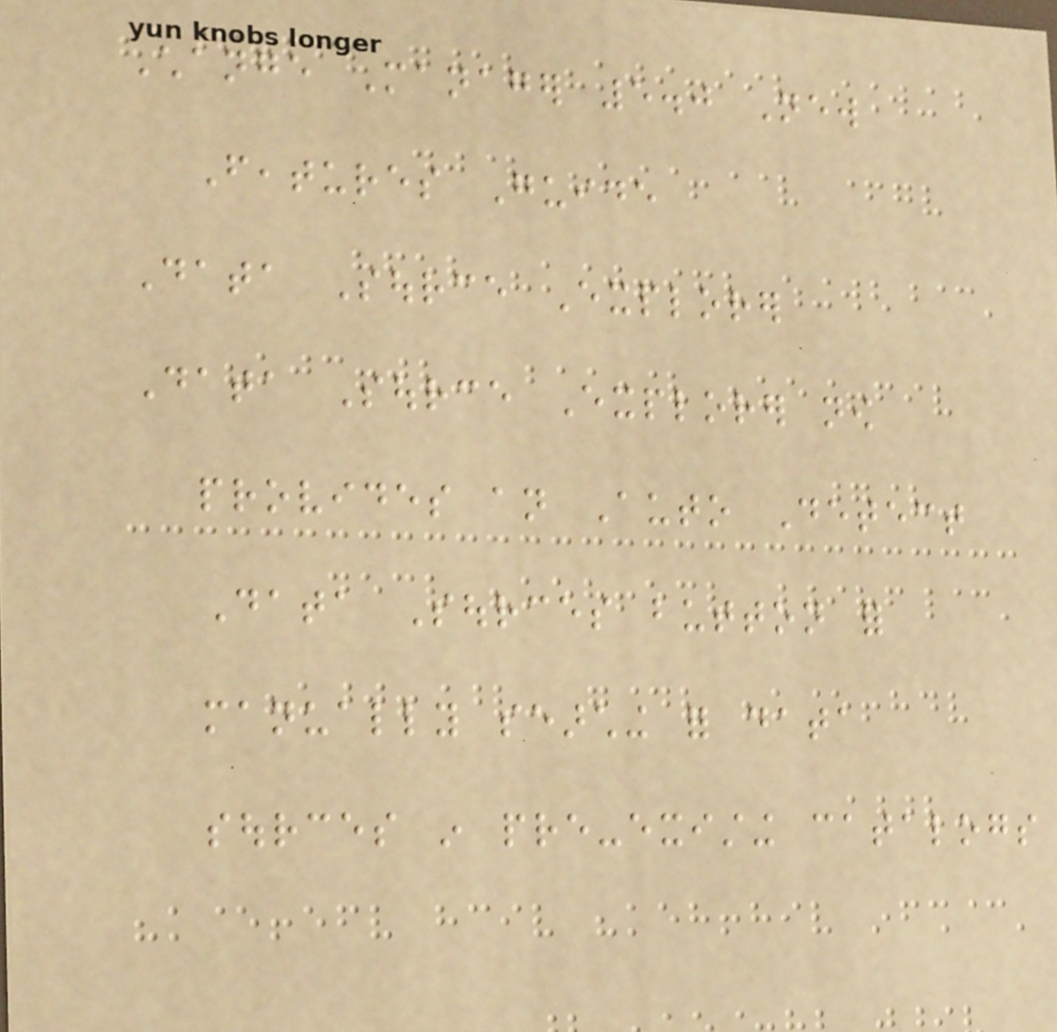Change Manager 5.0 New
Features Guide
Data Source Explorer
Data Source Explorer now
provides an Auto Detect
Data Sources button for
manually searching for data
sources in pre-existing catalogs
